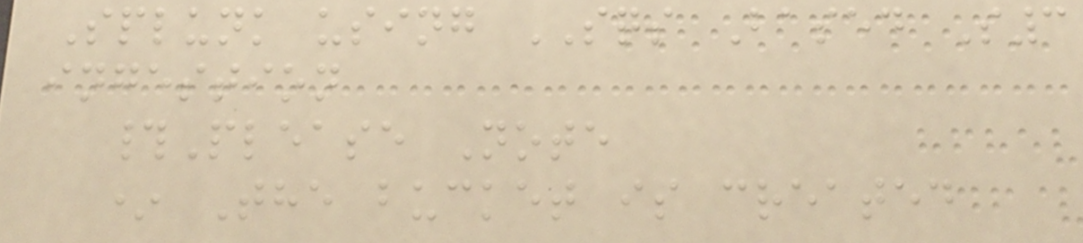Splunk using SQS Based S3
ingestion
#Please Note
* The bucket is created
